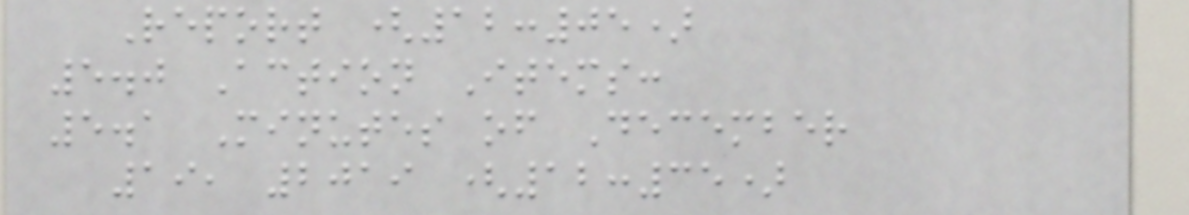Report (12:05)
5.0 Action Items:
5.1 Minutes of December
19, 2019 (12:35)
